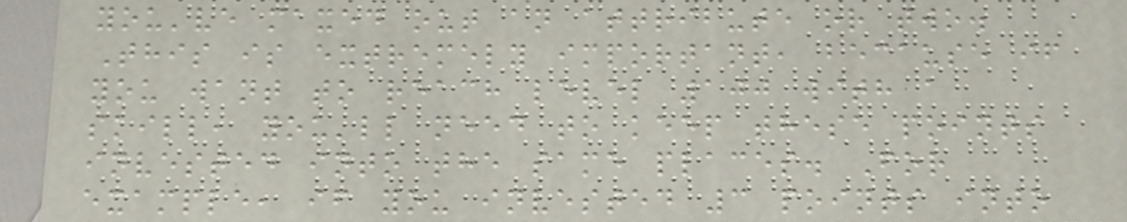you've maxed out an attribute or two.
This is extremely important, because if
you want to reach level 100 with a
skill, you'll need to keep these points
invested into the same places. For
example, if you invested 3 points into
